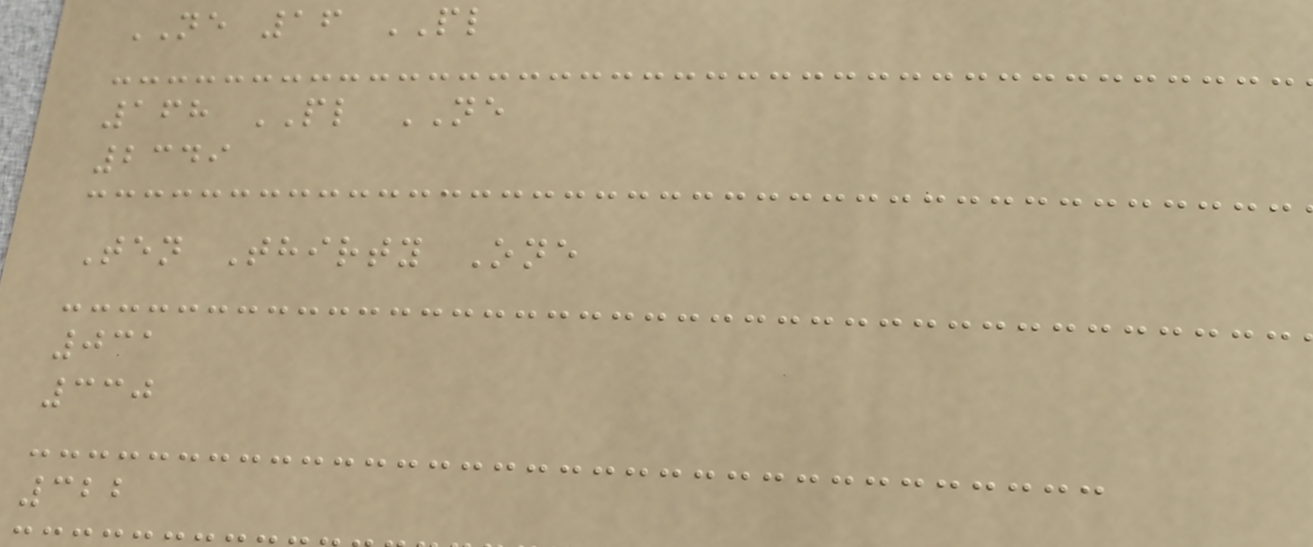NE 16 PL
168 PL NE
2349
Ten Thirty One
031
330
322
